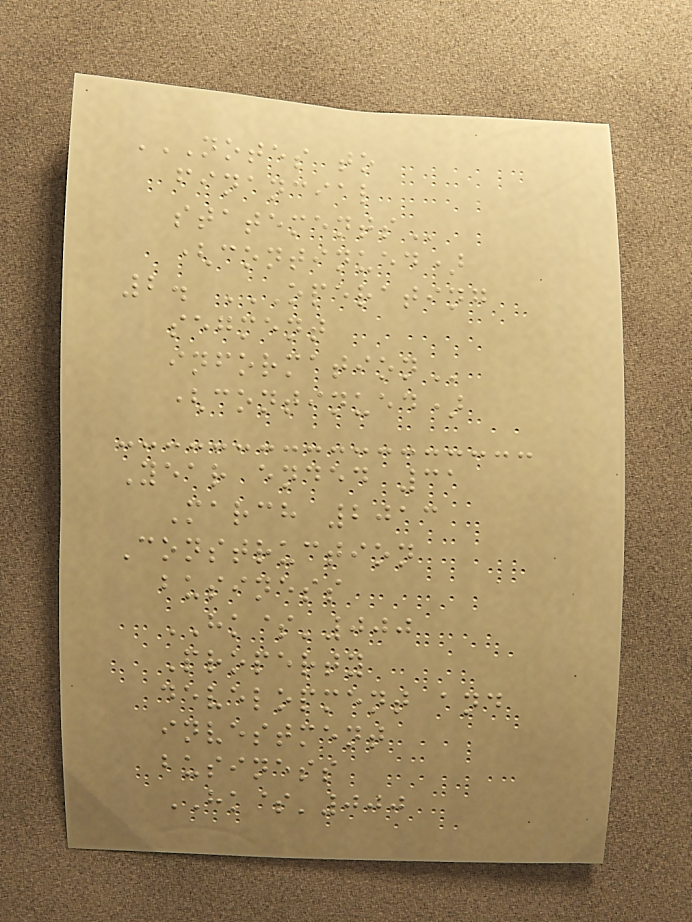NOTES TO
FINANCIAL
STATEMENTS
(continued)
2. OPERATING
SEGMENT
INFORMATION
(continued)
Year ended 31
March 2013
Construction
business
HK$'000
Property
development and
investment
business
HK$'000
